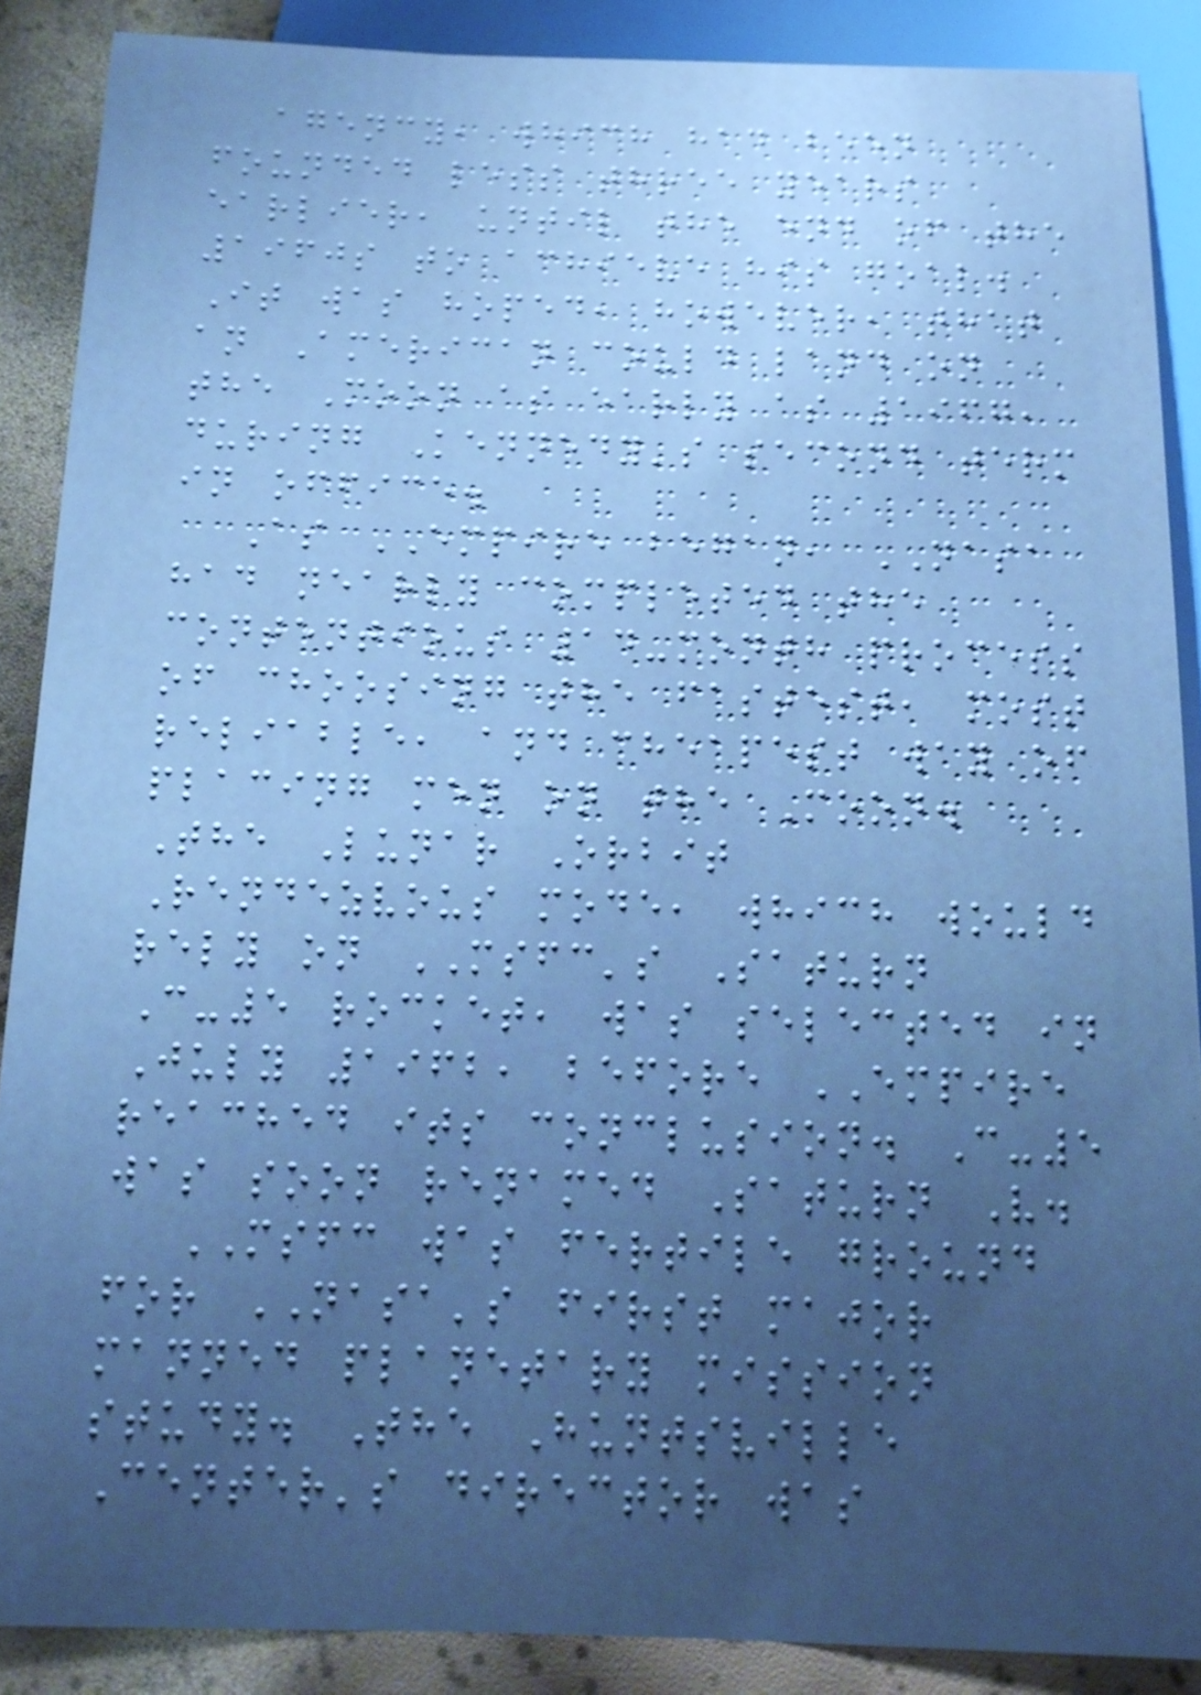agency, which had been
founded less three years
earlier, until the end of the
1960s to achieve his goal.
It was hoped, however, that
an American could land on
the Moon as early as 1967,
during Kennedy's second term
in office.
As EMPIRE began, NASA
had nearly completed the
contentious 14-month process
of choosing the fastest, most
reliable, and cheapest way of
placing men on the Moon.
The Lunar Orbit
Rendezvous mode, which would
rely on MSFC's Saturn
C-5 rocket, was selected in
July 1962, before EMPIRE
reached its conclusion. C-5
was soon renamed Saturn V.
MSFC was fertile ground
for NASA's first major
manned planetary mission
study. The Huntsville
Center's director was
